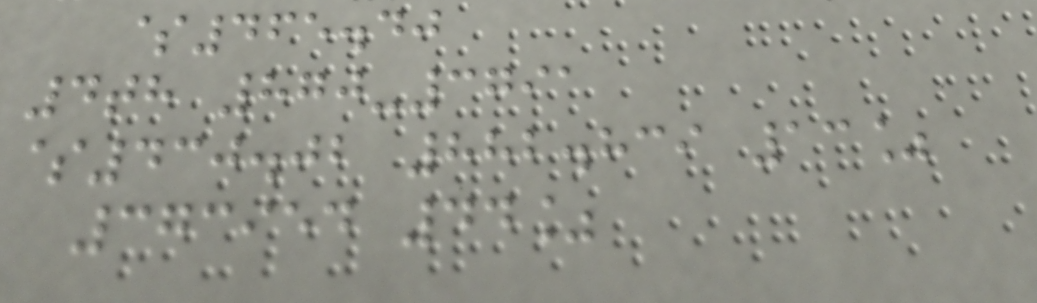$465.40
4th 870-3791
$430.02 882.839 13%
373954 44%
